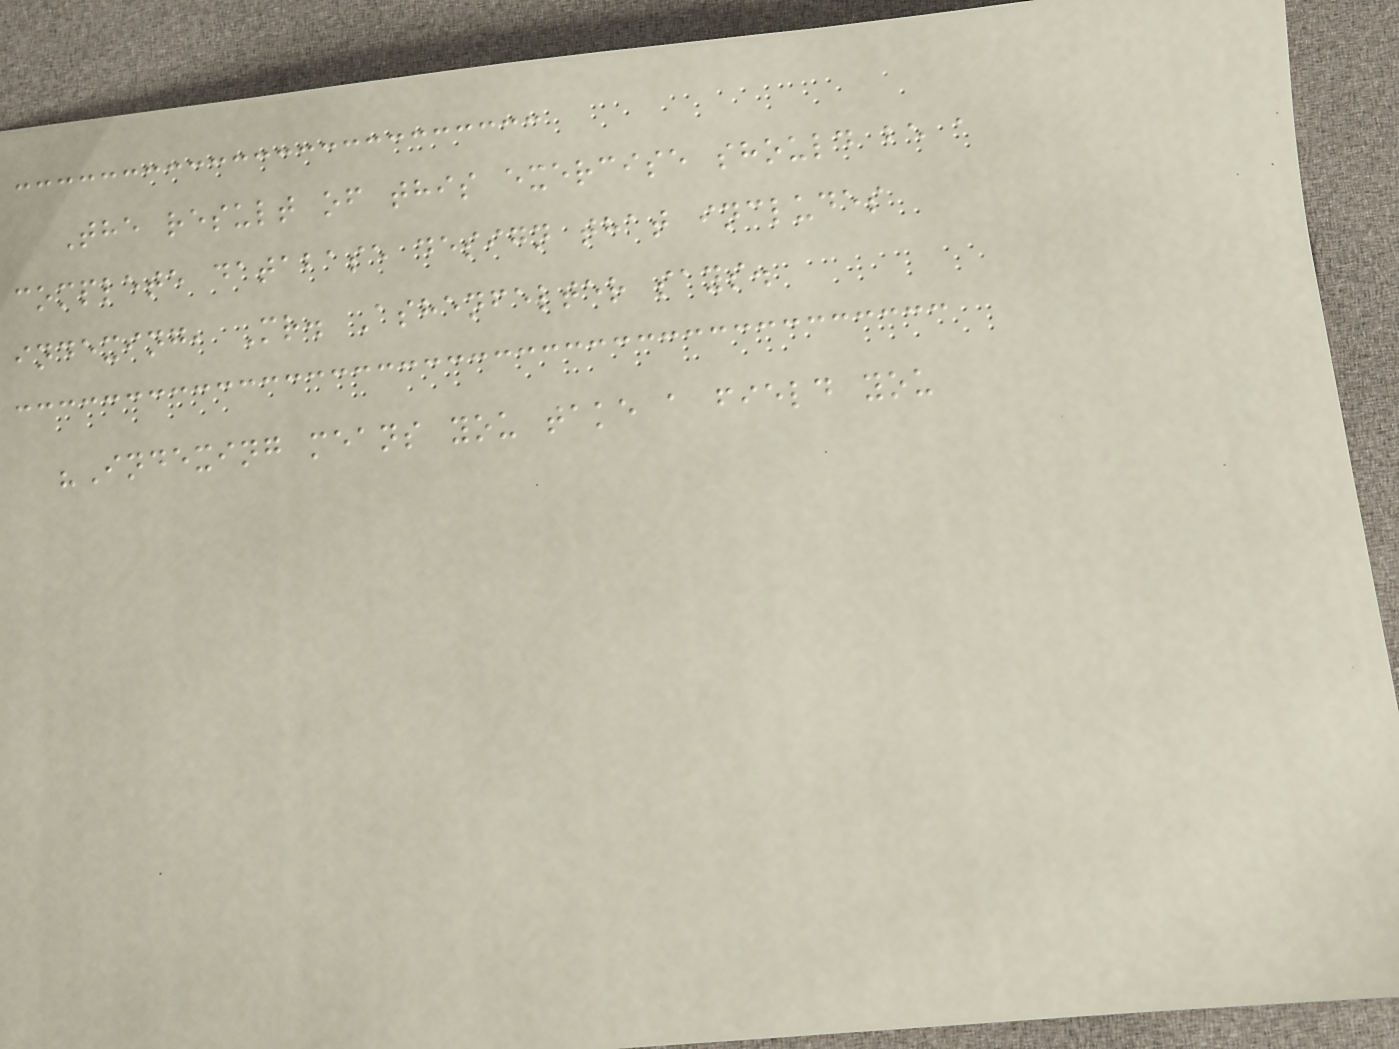The result of this exercise should be a
complete database design that includes
indexing, Mr. Ashenfelter says.
"Indexing means you take a field you
